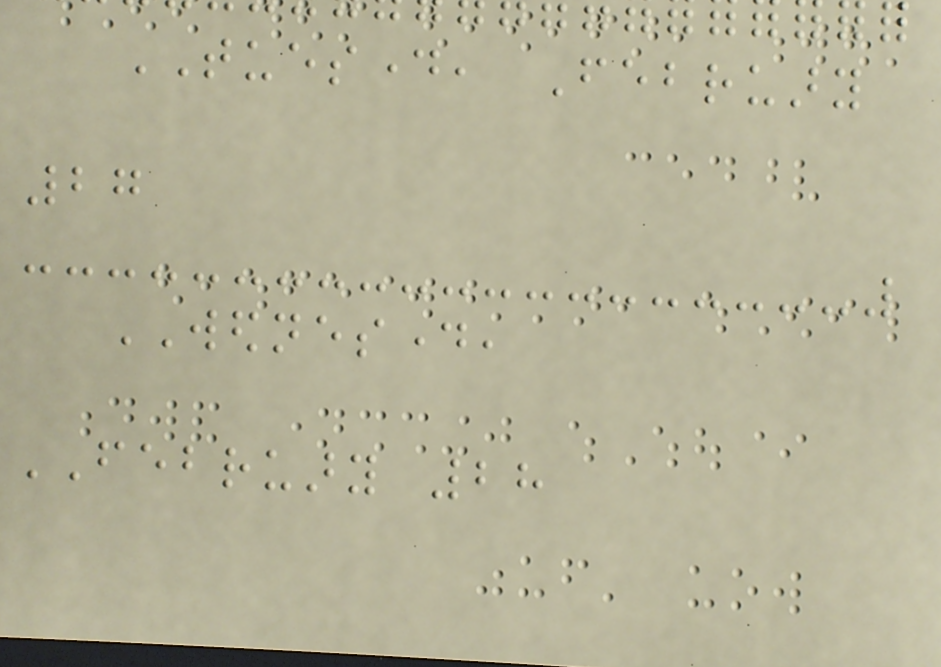TUESDAY, February
27
WEDNESDAY,
FEBRUARY 28
